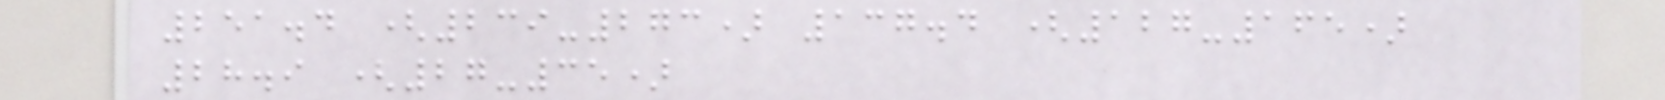251.4 (239-273) 137.4 (127-165)
28.9 (27-35)
